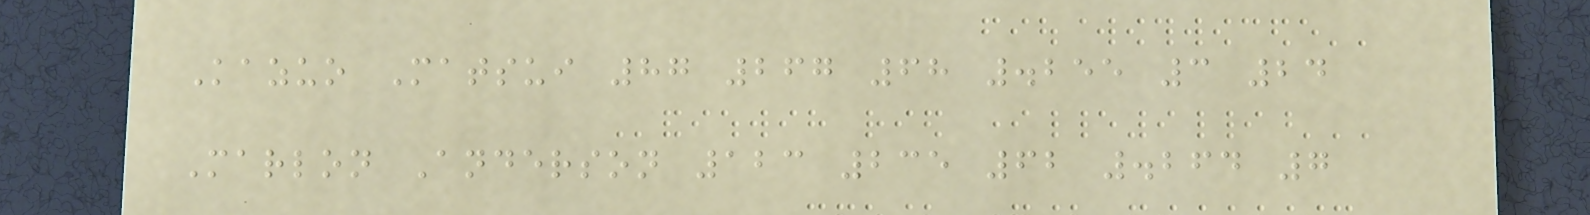Kazuo Matsui 87 267 68 .255 3 24
Marlon Anderson 123 235 62 .264 7
